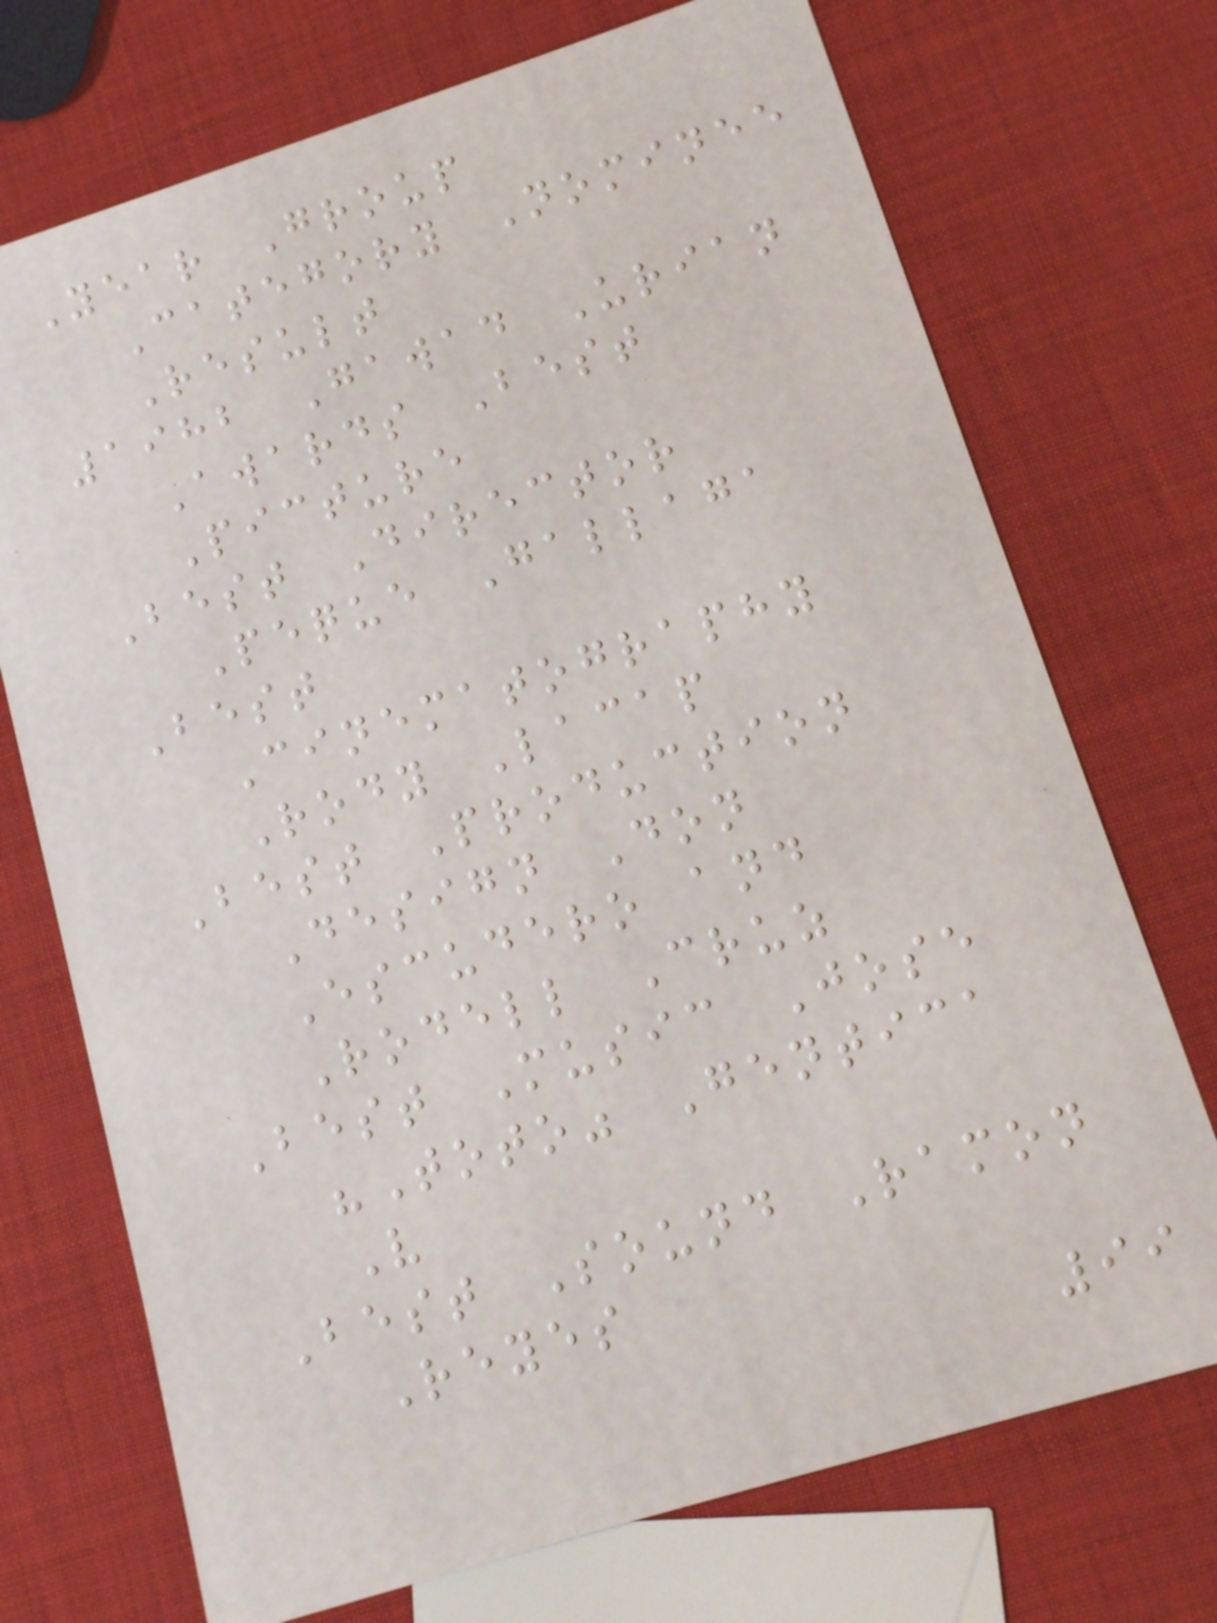Year Group
Category Nominee
Result
1982 Gawad Urian
Awards Best
Picture
Best Director
Peque Gallaga
Best
Cinematography
Rody Lacap
Best Production
Design Don
Escudero and
Rodell Cruz
Best Music Jose
"Toto" Gentica
V
Best Sound Ramon
Reyes
99
